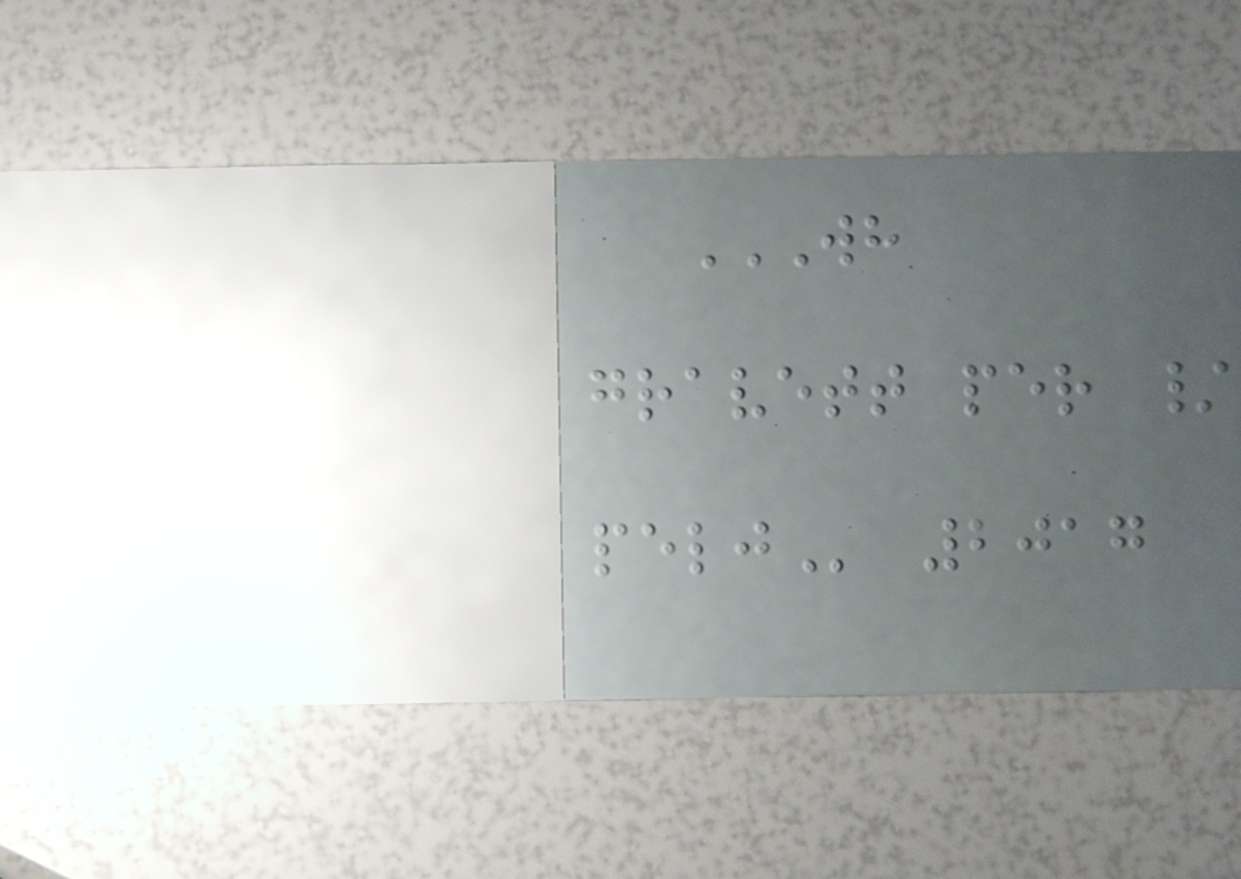WH
GRAVETT PER /
PELJ 2017
